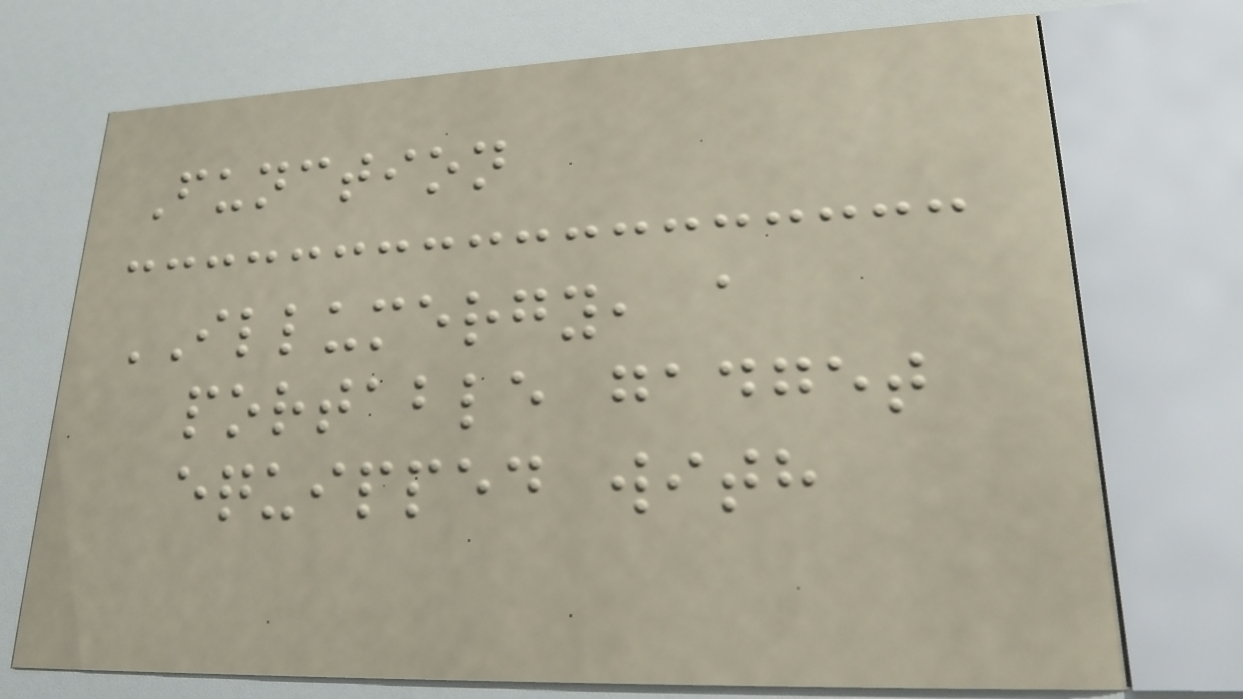Function
ILLUMERGY, a
portable gadget
equipped with
